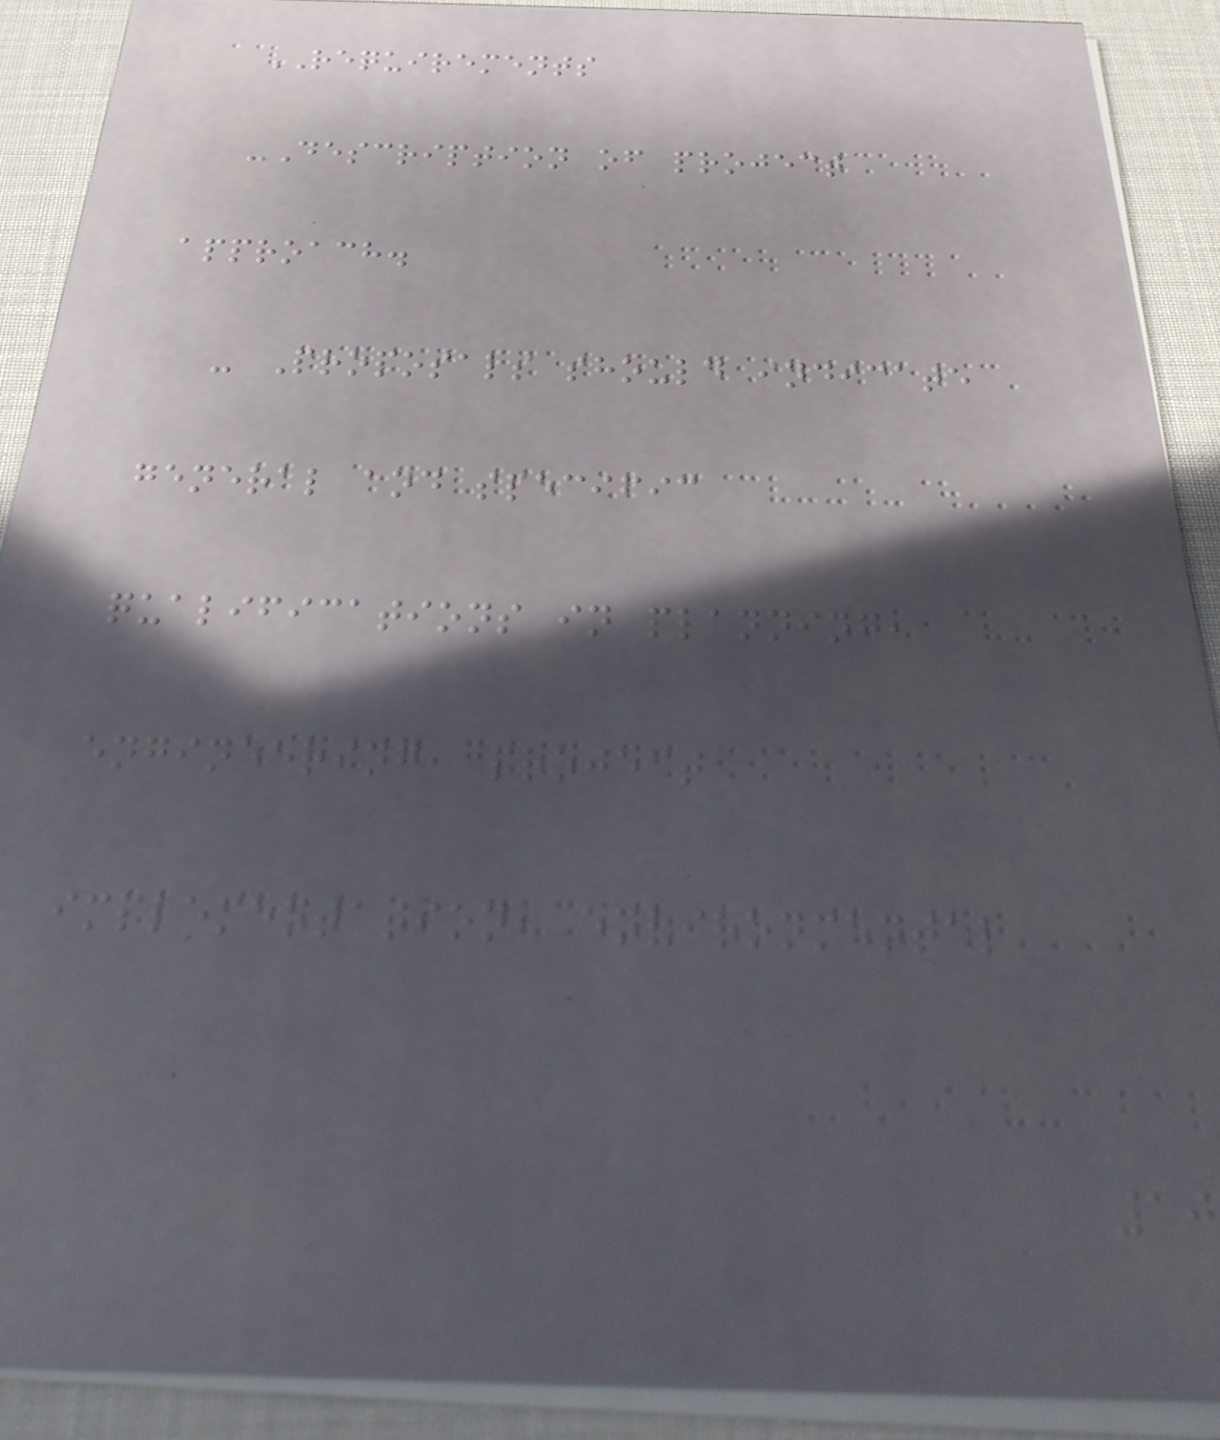REQUIREMENTS
-Description of project
approach.
- Proposals should indicate
general and specific
qualifications in planning,
engineering, project
implementation, environmental
10
